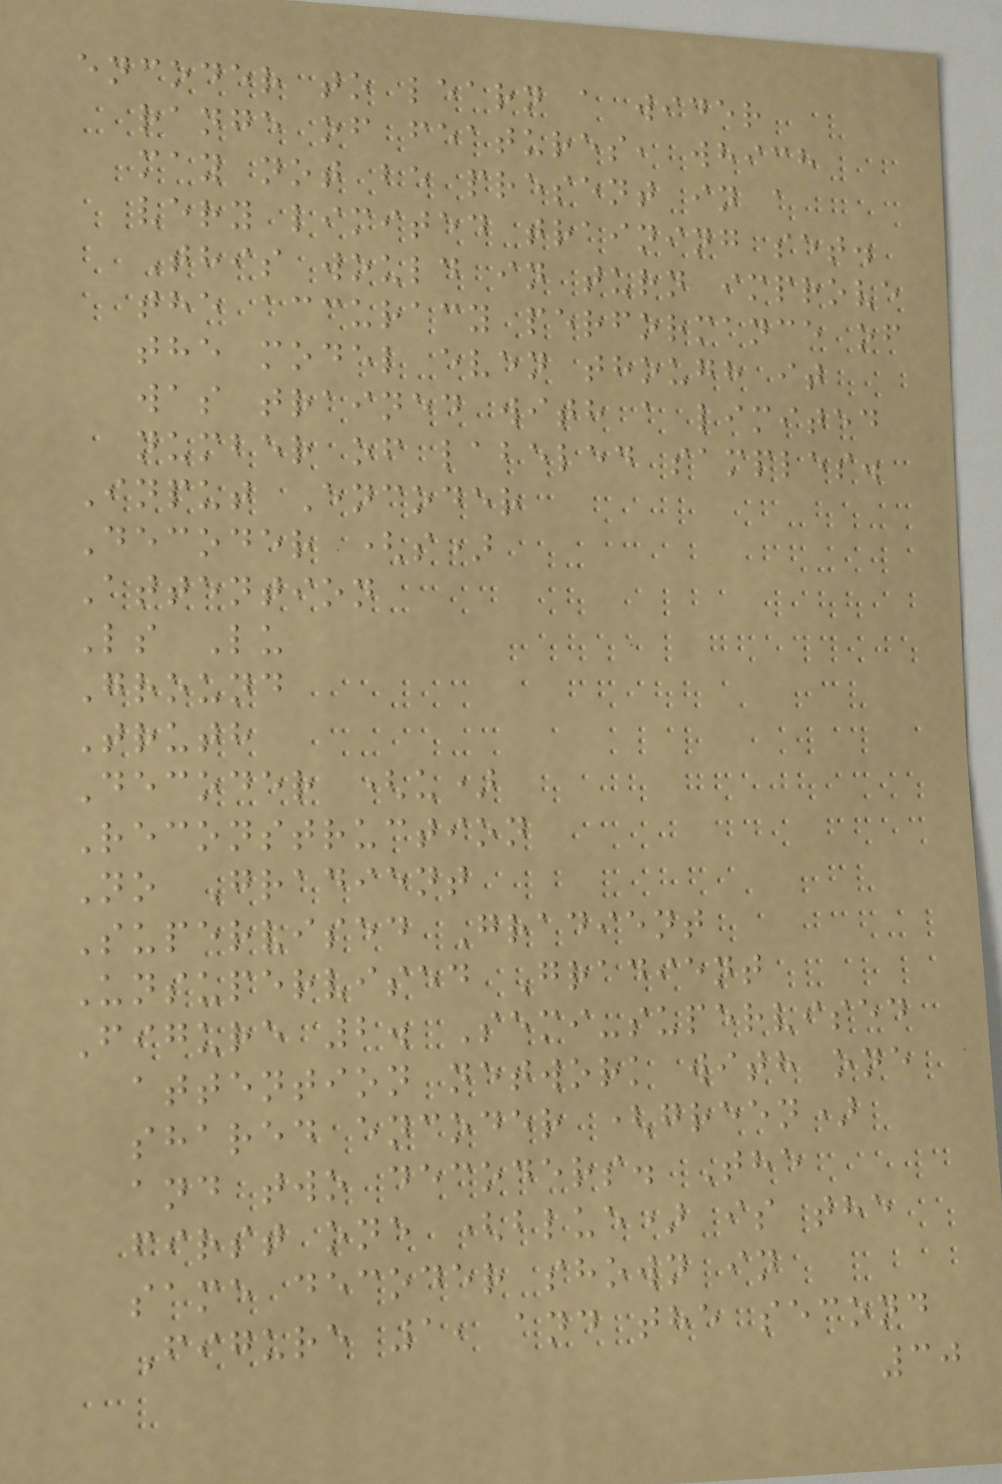encoder to learn a wider
range of features, which
may not be present in a
very limited training set.
This would in turn improve
the accuracy performance of
the model even though it
was trained with a limited
number of labeled samples.
Input Encoder
Decoder (s)
Attention
Ls Lu
Ground
Truth
Decoder (u)
Reconstruction
No Gradient
Supervised Gradient
Unsupervised Gradient
Figure 2. Semi-supervised
attention network with one
shared encoder (green)
and two decoders. The
first one (blue) is the
same decoder shown in
Figure 1, and the second
30
